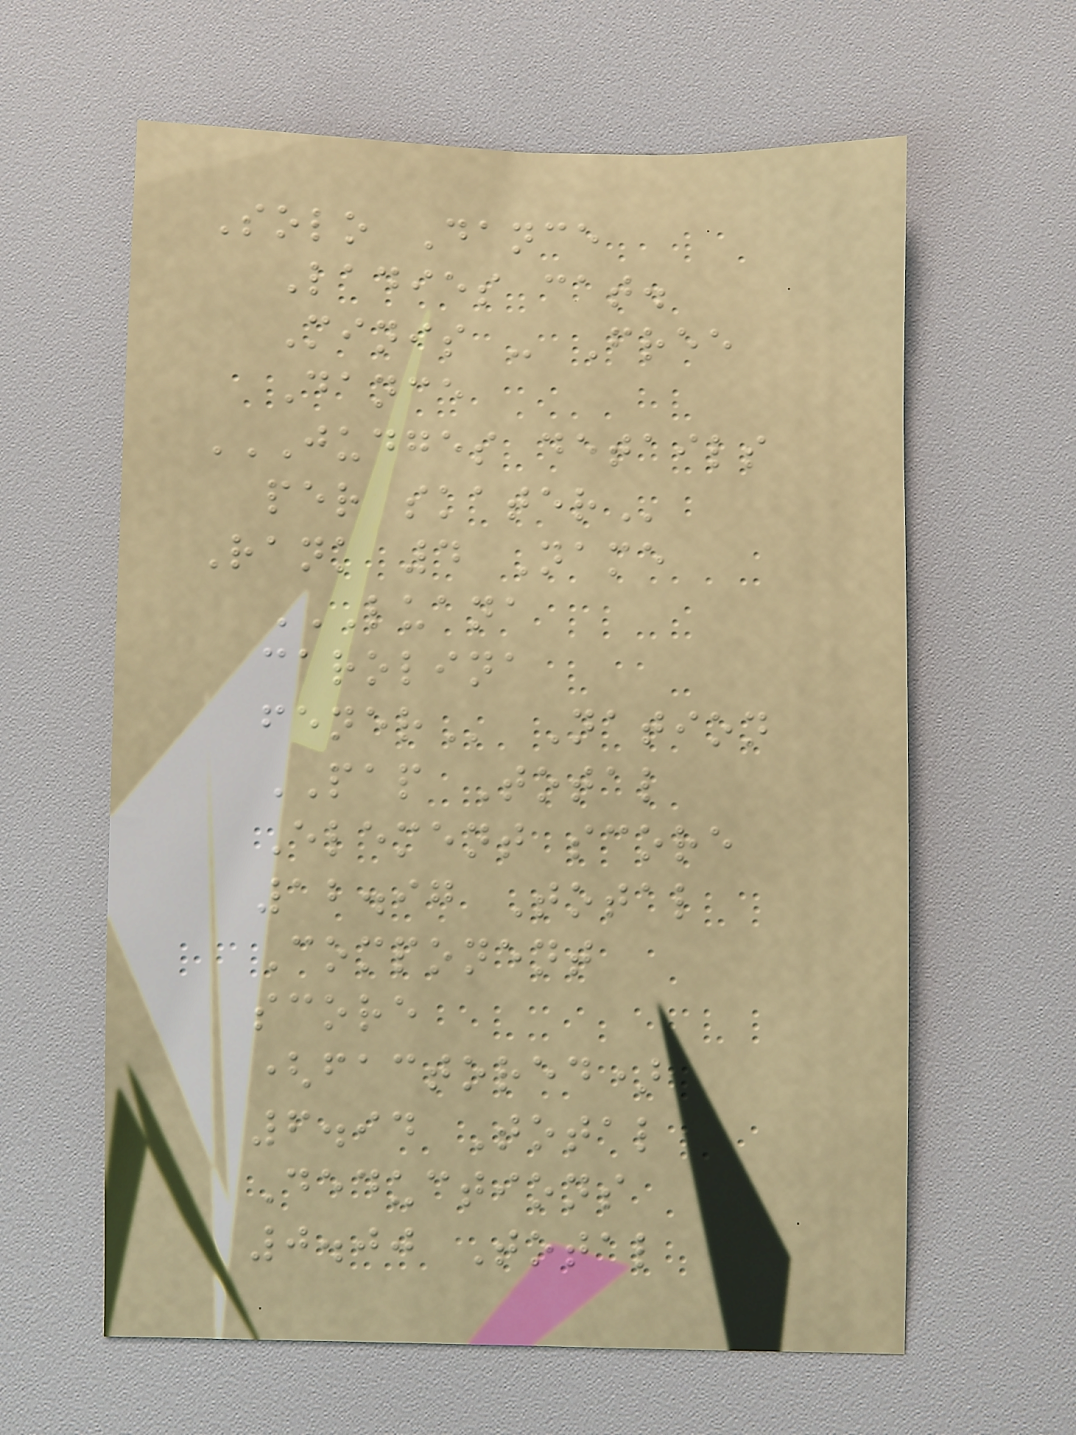Solo Dance
Ladies cat.
Minis - Free
Dance
JUDGES DETAILS
PER SKATER
Rank 4 Name
LUANA
CAROLINA
FENER Nation
PAP Total
Element score
12.97 Total
Component
score
(factored)
6.94 Total
Deductions
0.00 Total
